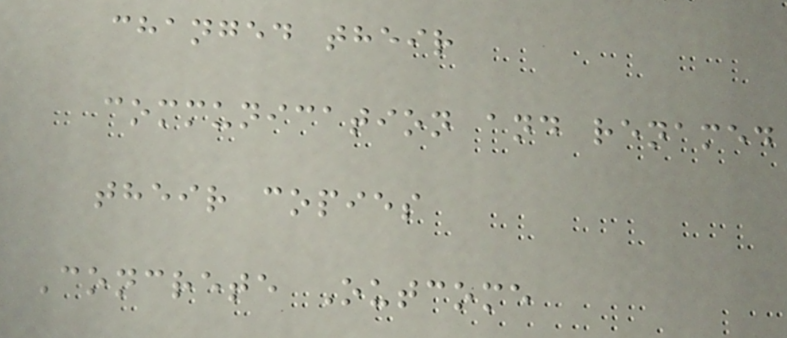changed their
communication and renamed
their copies
Concrete Outcome
